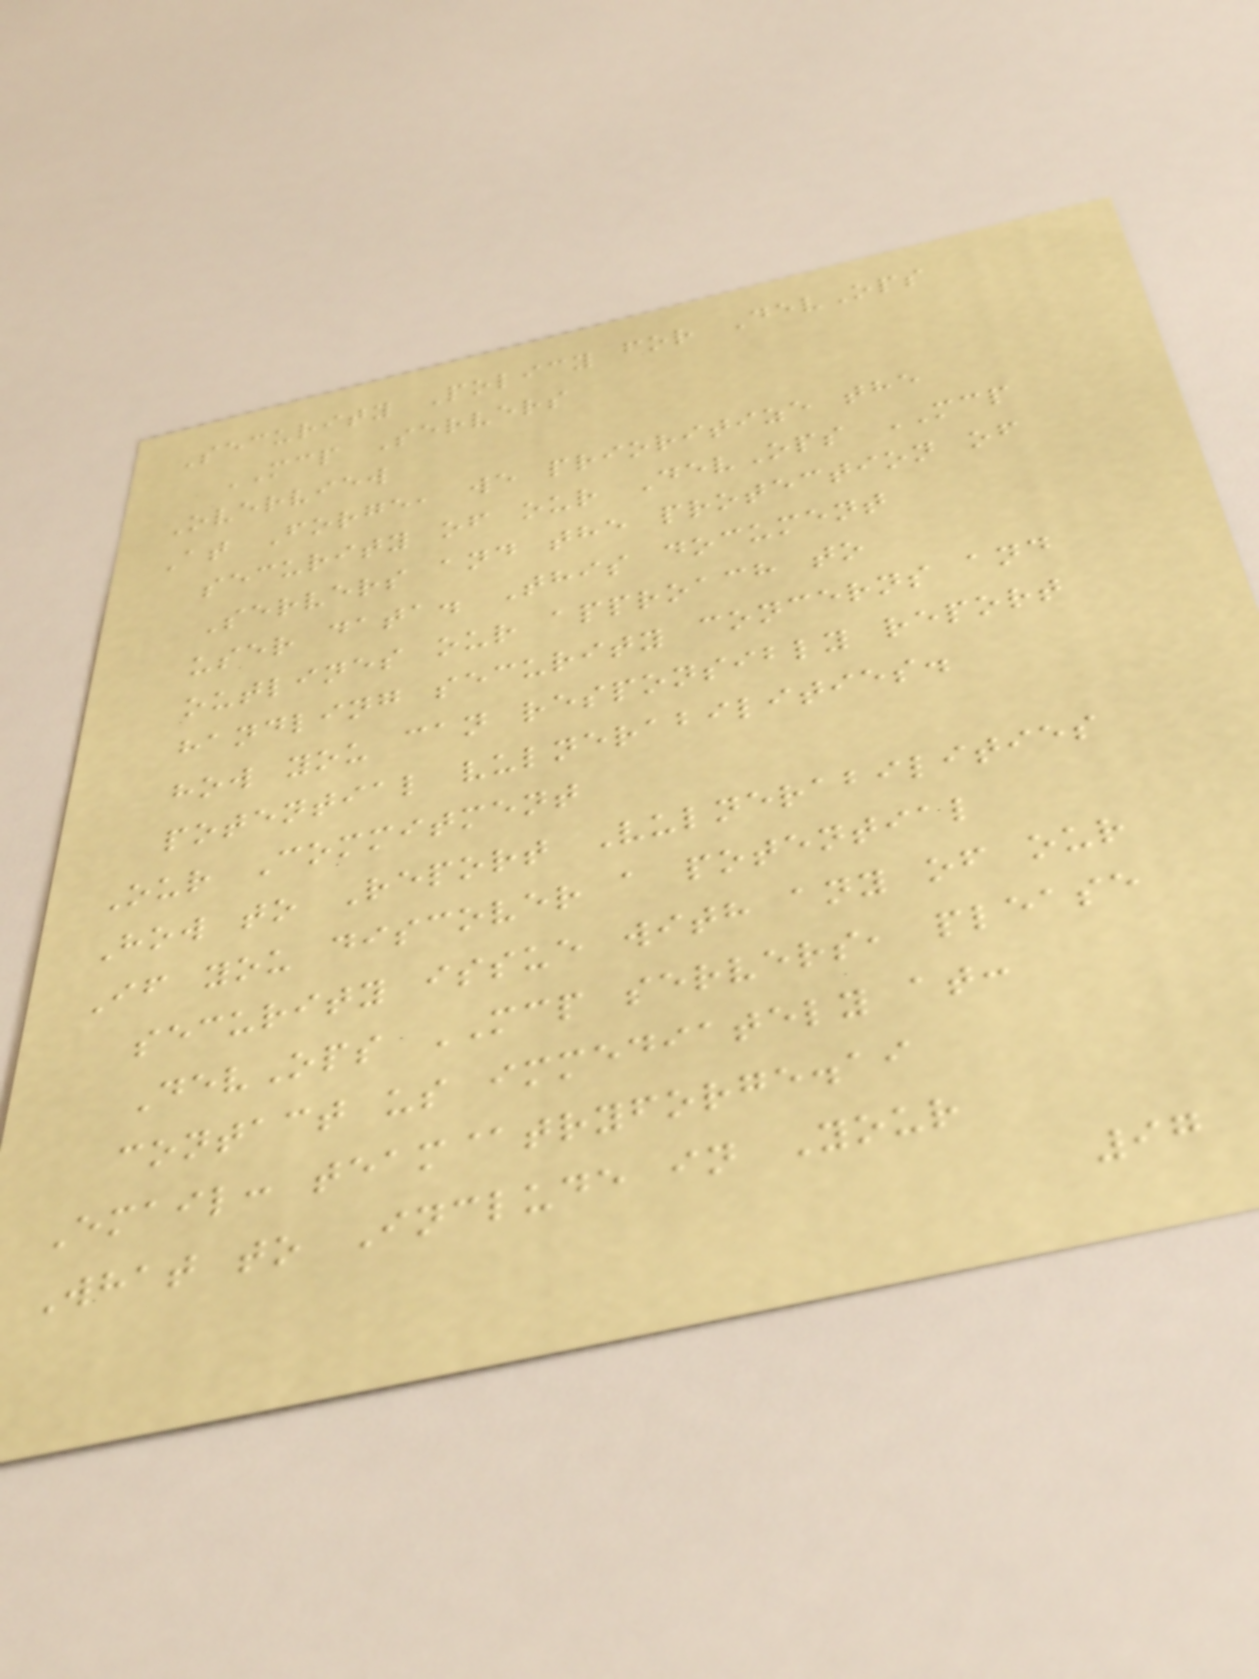Security Policy for DevOps
MCP Servers
Overview
At Forge, we prioritize the
security of our DevOps MCP
Servers and the protection of
user data. This document
outlines our approach to
handling security concerns and
how you can responsibly report
potential vulnerabilities.
Our Commitment
How to Report Vulnerabilities
If you discover a potential
security issue with any of our
DevOps MCP servers, please
contact us immediately at:
Email: team@tryforge.ai
What to Include in Your
97
